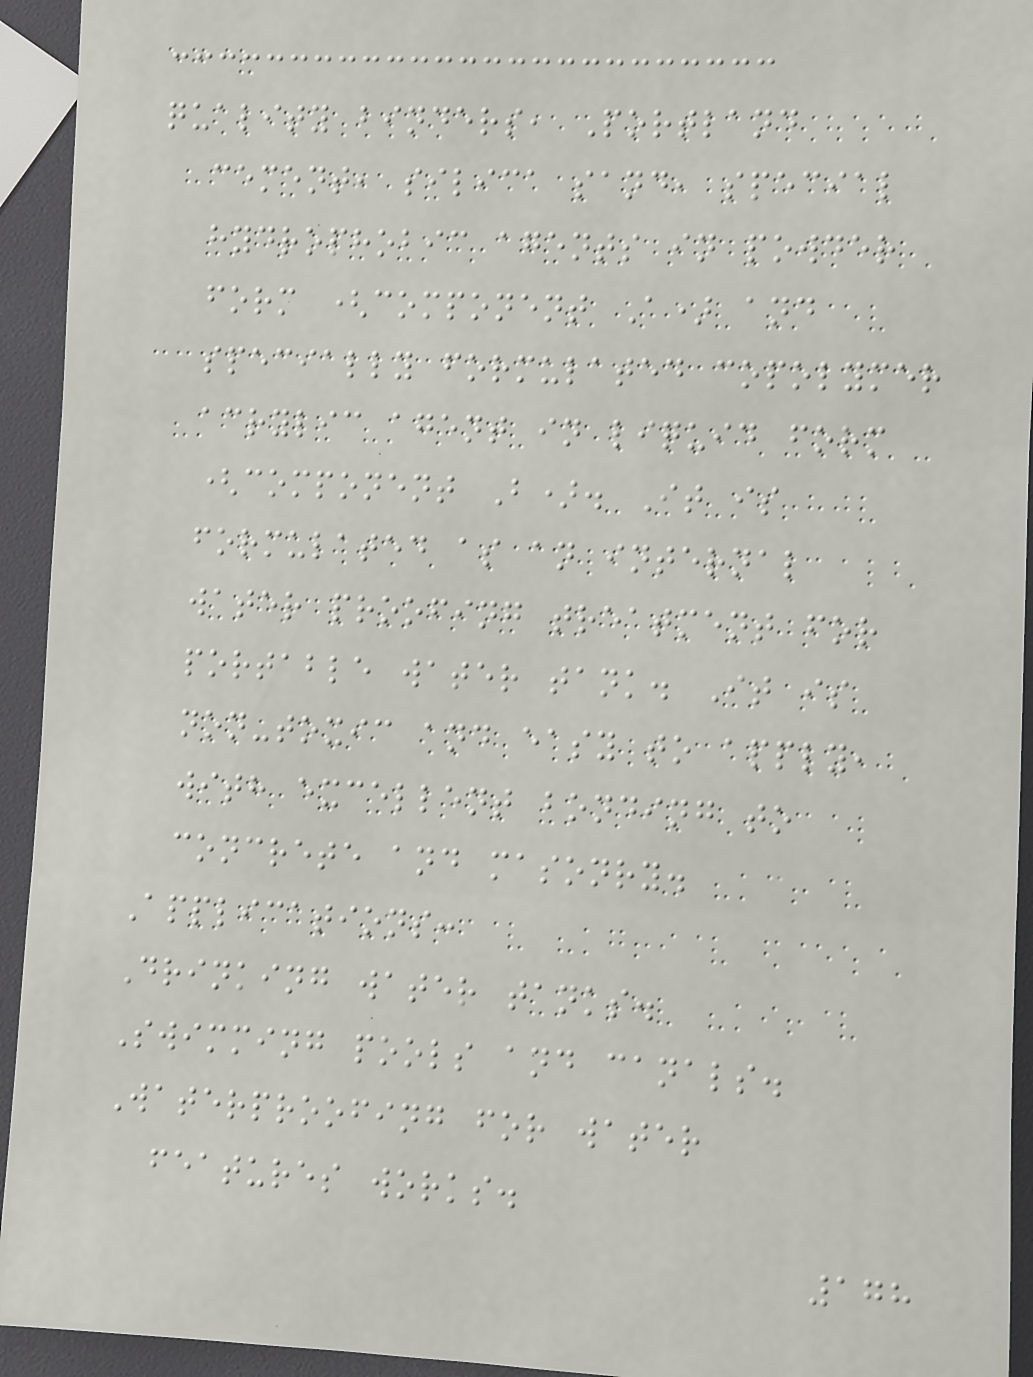quality binders, Portland
cement, silica sand, special
hydrophobic agents in powder
form (component A) and
specially formulated copolymer
acrylic agent in liquid form
(component B). It is
formulated as an internal
water proofing treatment for
portable water tank. It is
non-toxic and easy to apply,
with excellent bonding to
concrete and masonry.
Applications:
Drinking water tanks.
Swimming pools and canals.
Waterproofing for water
features works.
178
